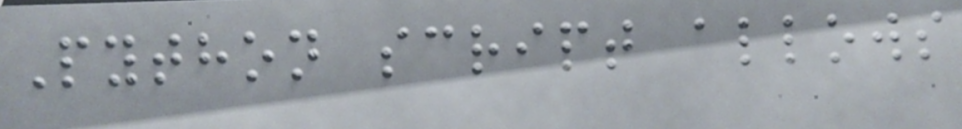Python script allows
